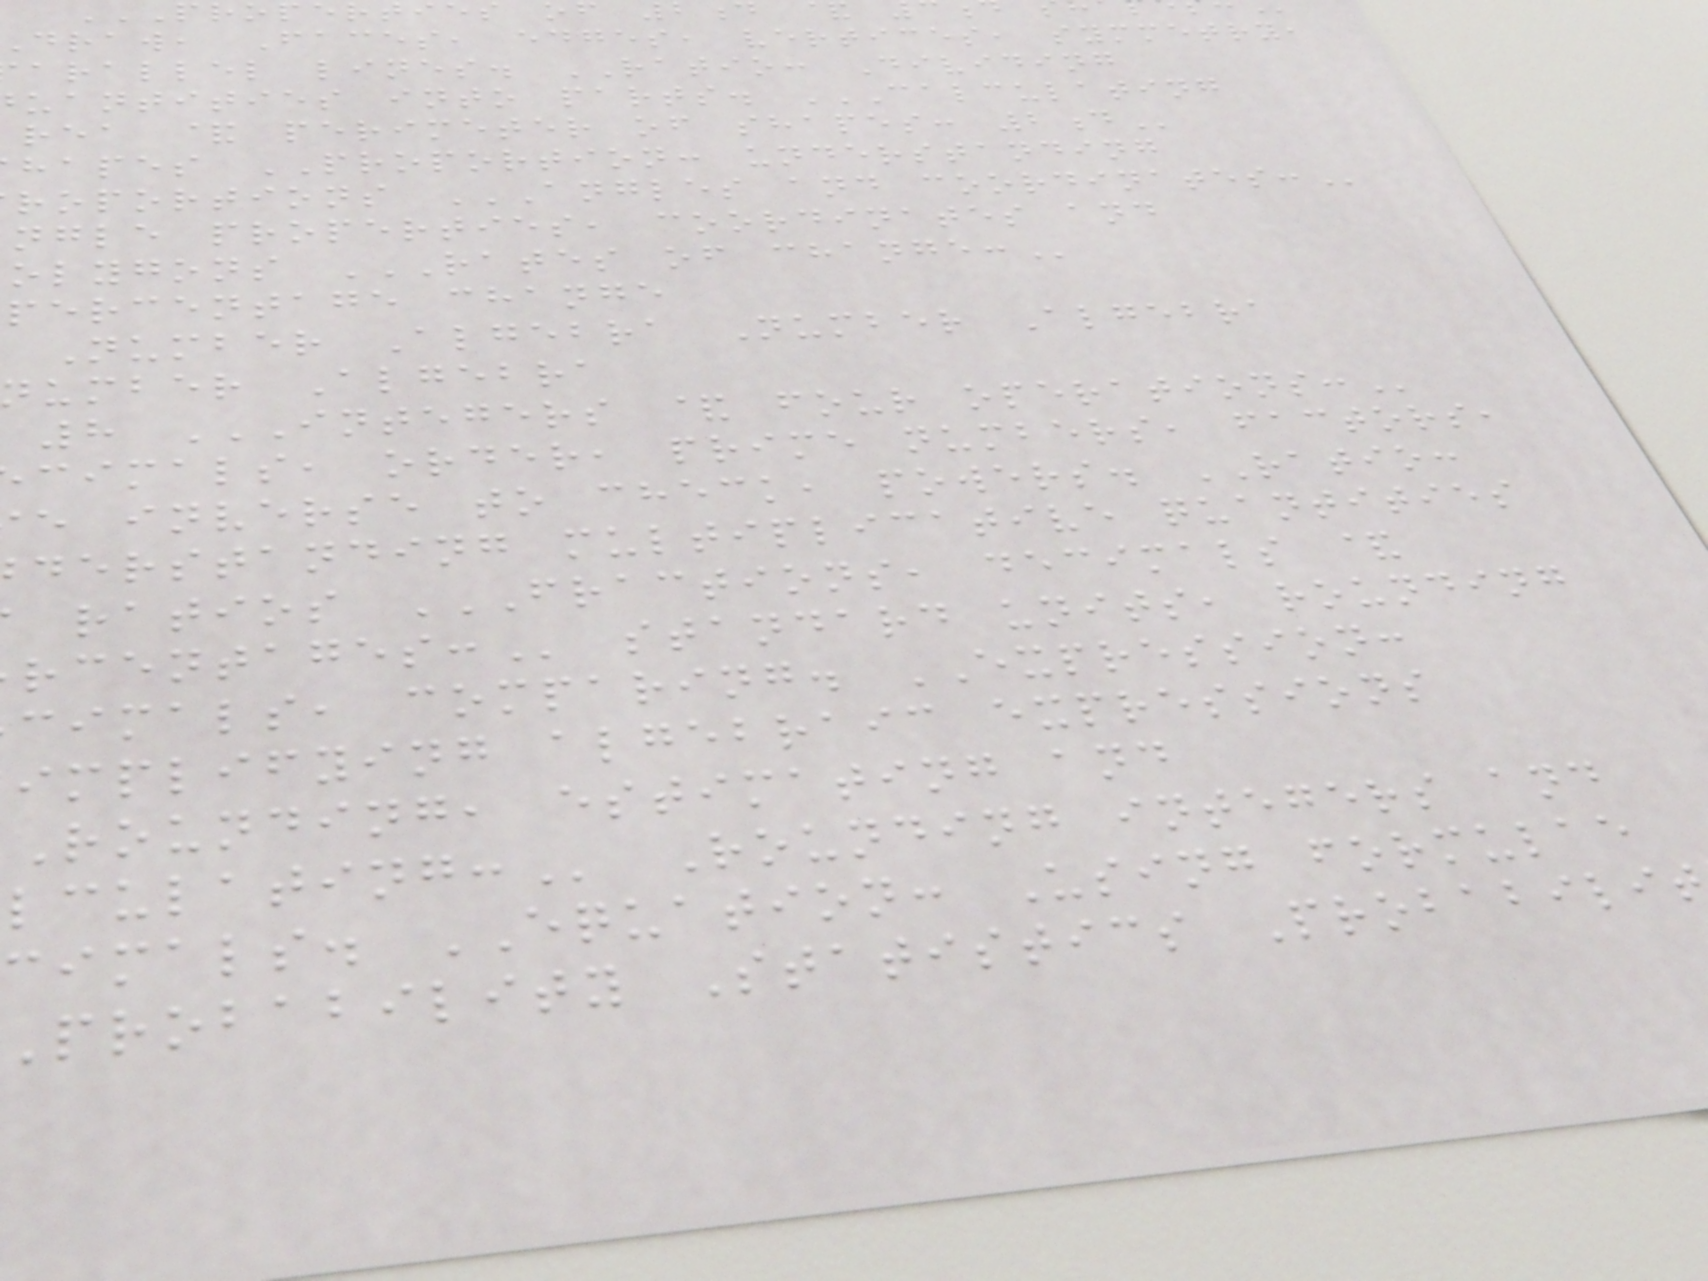draw, Faces, edges, vertices, symmetry,
arallel lines. RATIO: Dividing
rea & perimeter of shapes:
hapes PROPORTION: understanding
roportions ANGLES AND COORDINATES:
ngle properties, coordinates and
olygons RATES OF CHANGE:
percentage change
Number Algebra Number Algebra
umber Algebra
8 INTEGERS & FOUR OPERATIONS:
cimals, order, prime numbers, factors,
e inverse to check, powers. RATIO:
derstanding multiplicative quantities
standard units, rounding
cimals, comparing. EXPRESSION:
implifying algebraic expressions
rounding, estimating and
Rounding integers and
cimals. EQUATION: Using formulae
probability Statistics Probabili
